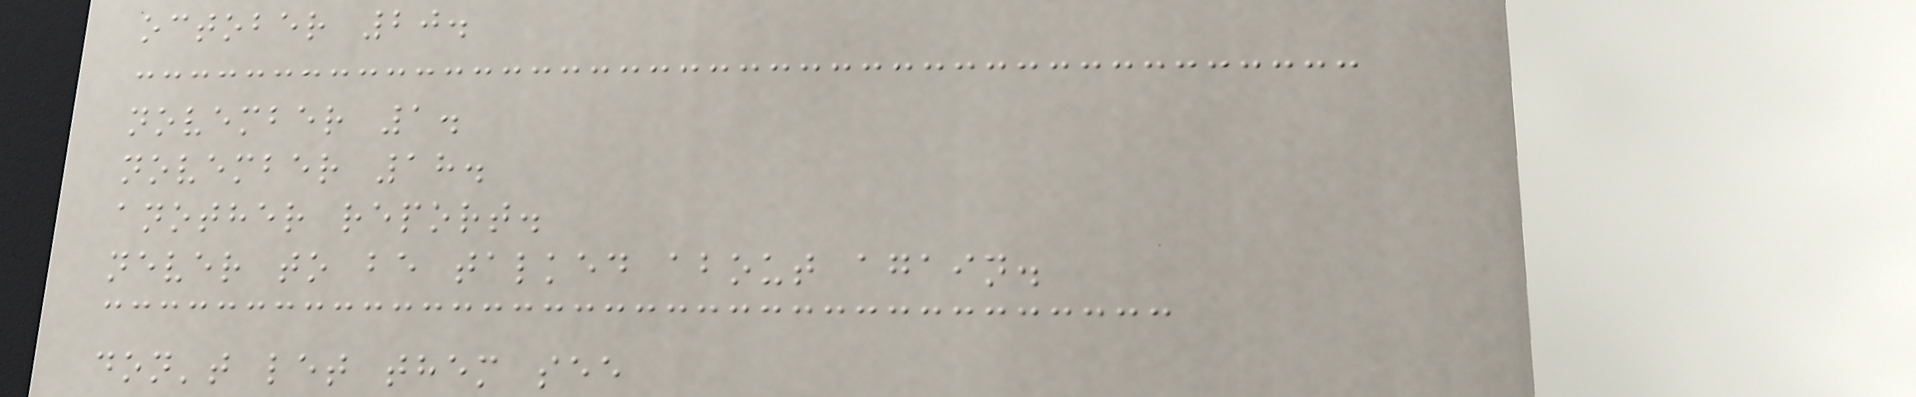october 20.
november 1.
november 18.
another report.
never to be talked about again.
don't let them see
